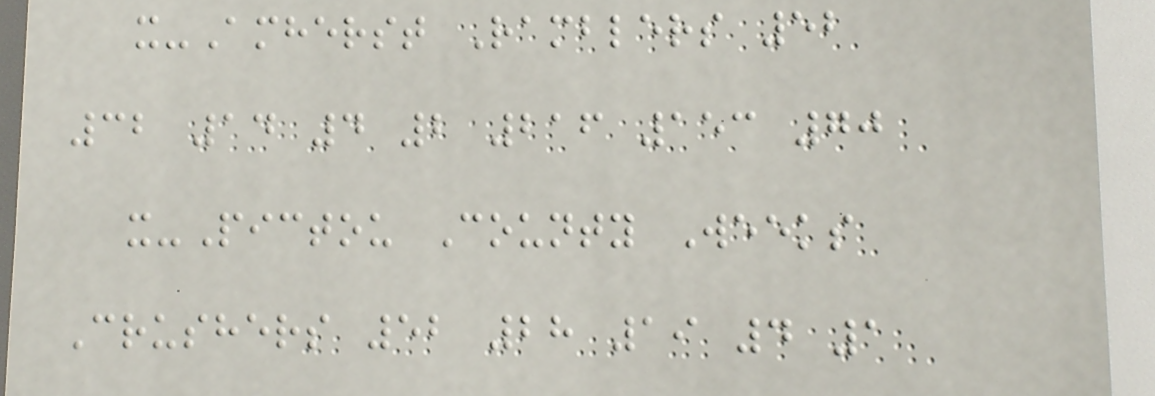x-Amherst Ramblers 52
32 14 4 2 216 153 70
x-Pictou County Weeks
Crushers 52 28 19 4 1
